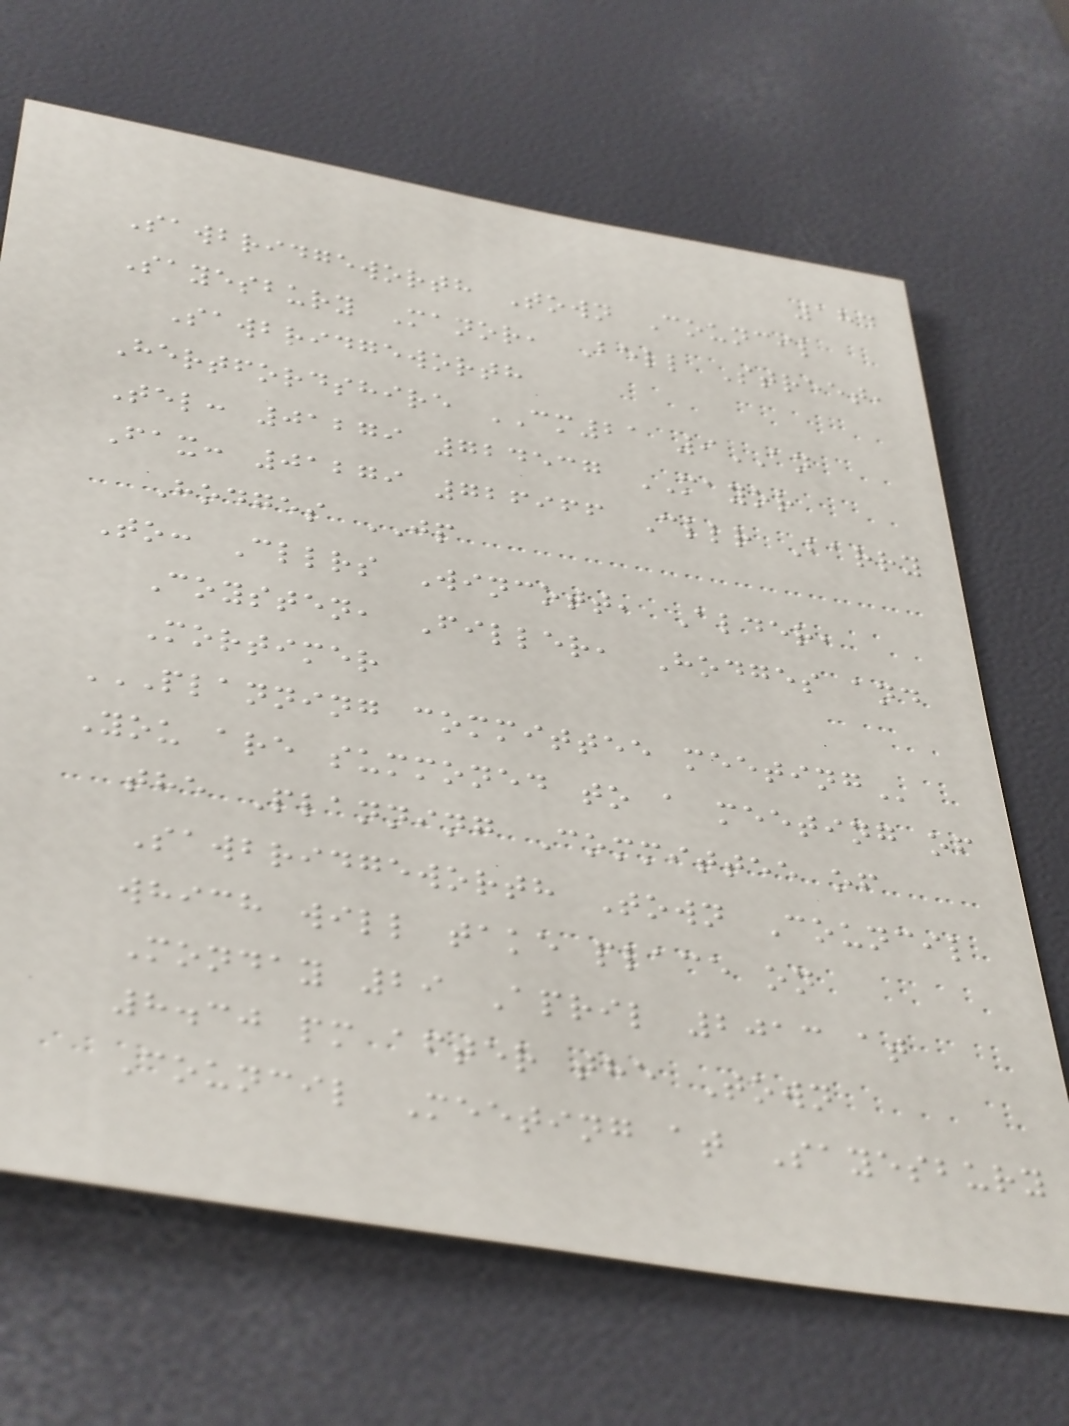184
Sawbridgeworth Town Council
Sayesbury Manor, Bell Street,
Sawbridgeworth
Hertfordshire CM21 9AN
Tel: 01279 724537 MAYOR
Fax: 01279 726966 Cllr Barry
Hodges JP
To: Cllrs Wincott, Alder,
Coysten, Filler, Hodges and
Mortimer
PLANNING COMMITTEE MEETING
You are summoned to a meeting of
the Planning Committee of
Sawbridgeworth Town Council
which will take place on
Monday 29 April 2013 at
8.30 pm after the Town
Council Meeting at Sayesbury
